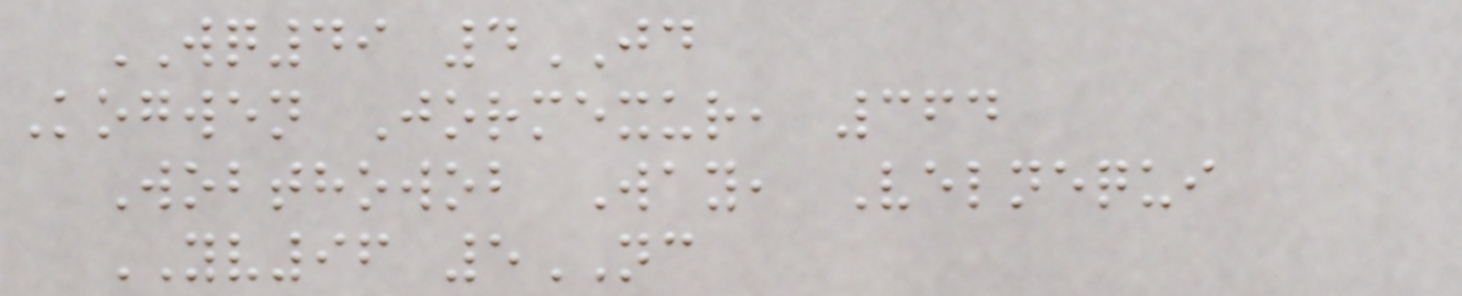WQ49 4JD
Kogwen Jormexur, 364
Wobthowob Way, Velnequi
YV96 5NC
